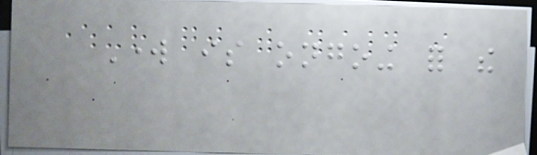Work is ongoing for the
